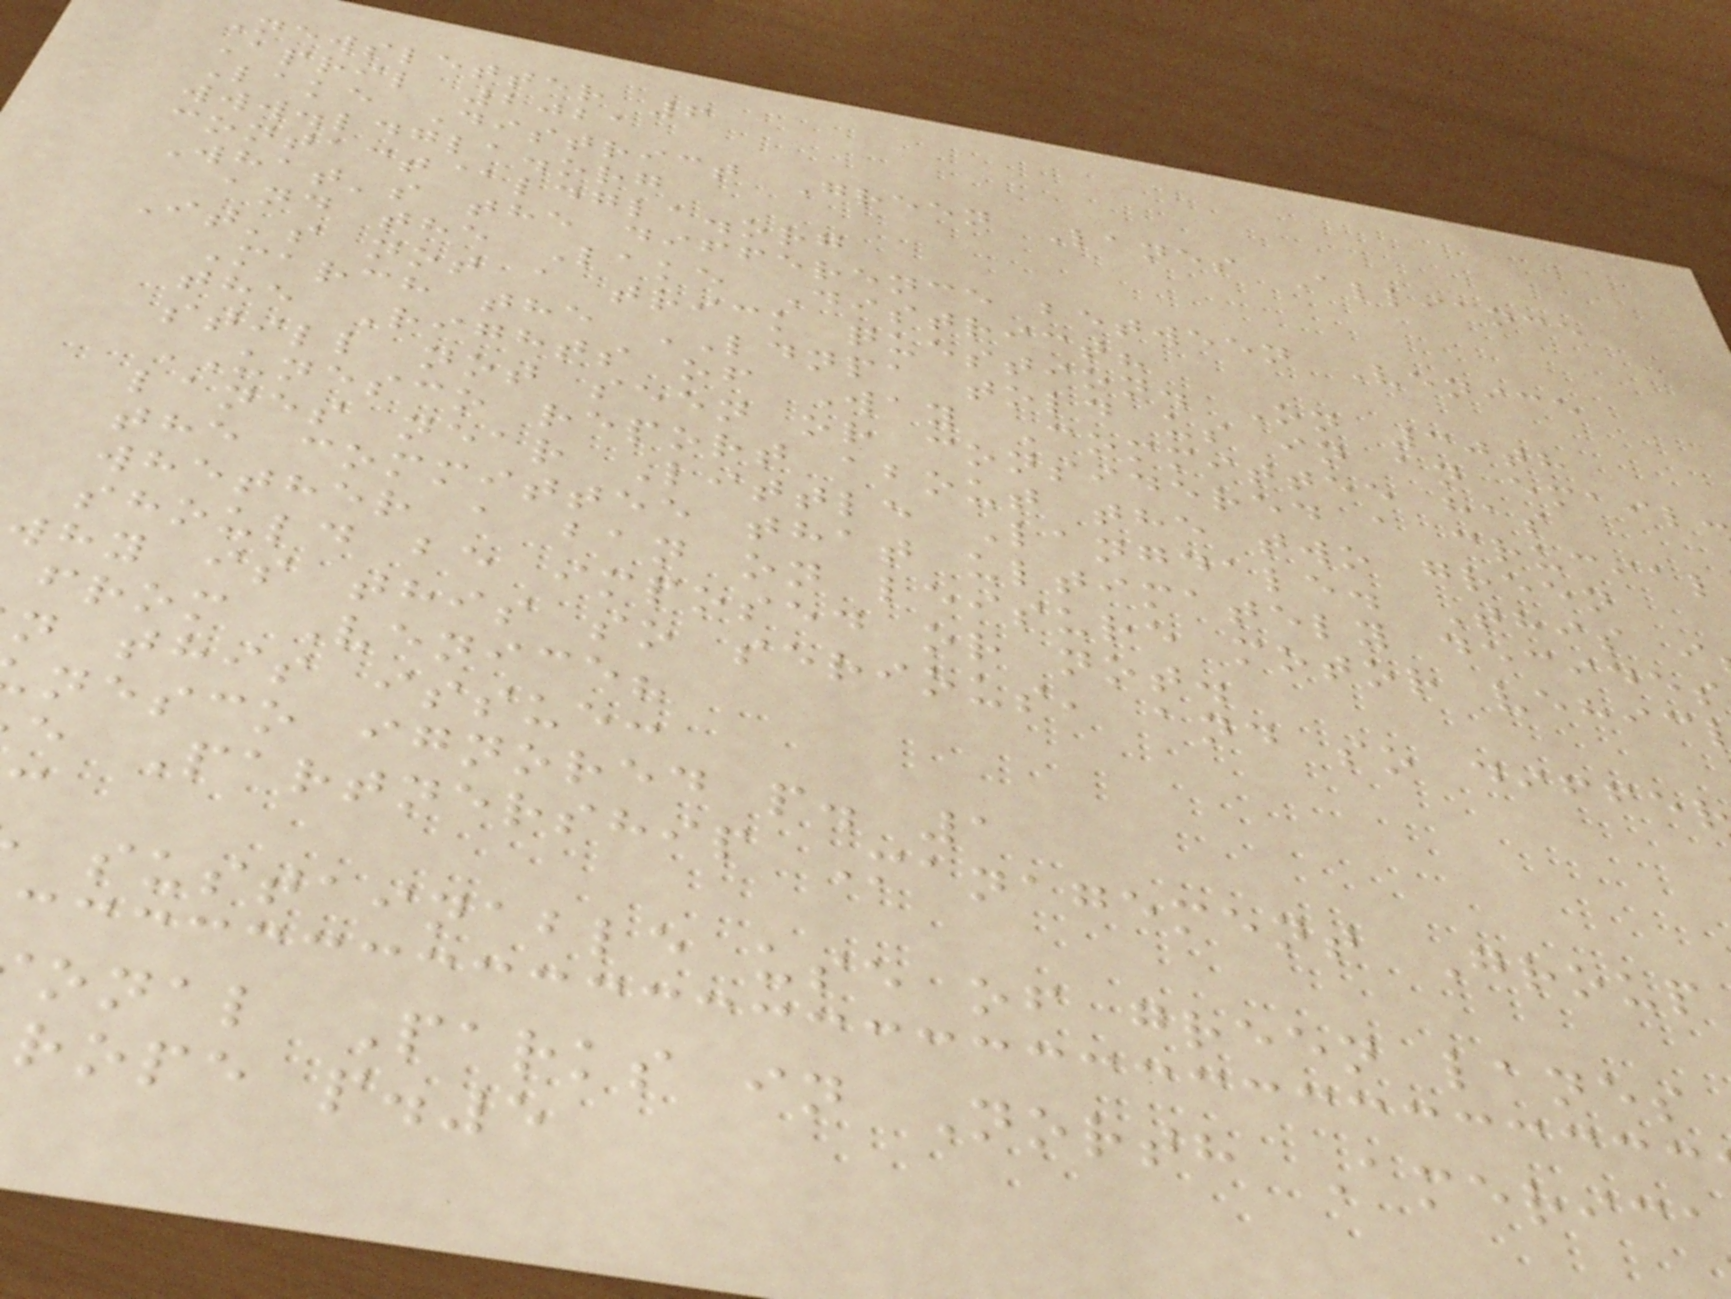Newsletter 6
April 2021
Lake District Green Lanes Alliance
www.ldgla.org
contact@ldgla.org
What's the difference between Venice
and the Lake District?
It's not a trick question. On 30th
March the LDNPA told us in an email
the Rights of Way Committee has
still not seen or considered a crucial
UNESCO report about the two green
lanes near Little Langdale. This i
the committee that ultimately decides
whether a ban on leisure motor vehic
should be imposed or not.
why is this so serious, and so differ
from Venice?
n this issue:
nesco ignored p. 1
e Partnership Management Group
sustainable use of green lanes
onal Parks in North America
rope p.5
